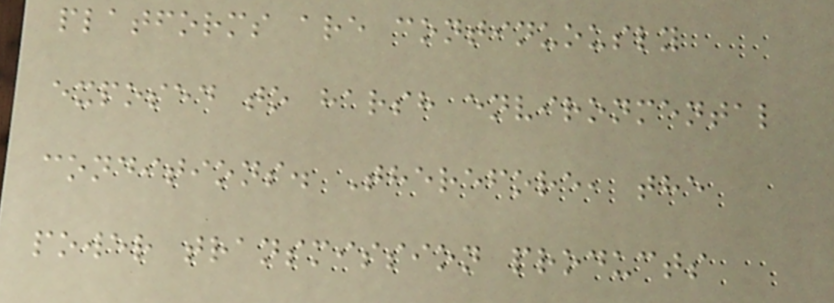platforms are continuously
exposed to harsh environmental
conditions. Therefore, the
power transmission products
